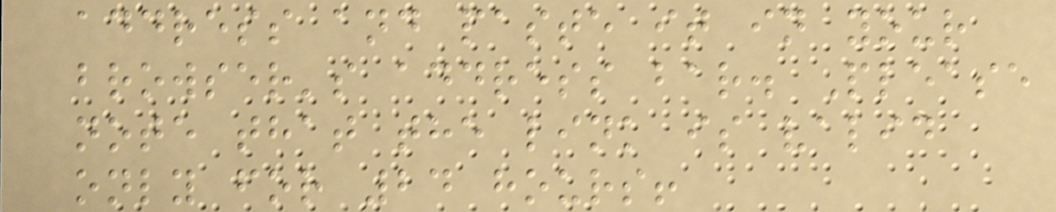address and paste it in your
browser's address bar. Please
note that the link is valid
only for 24 hours!
